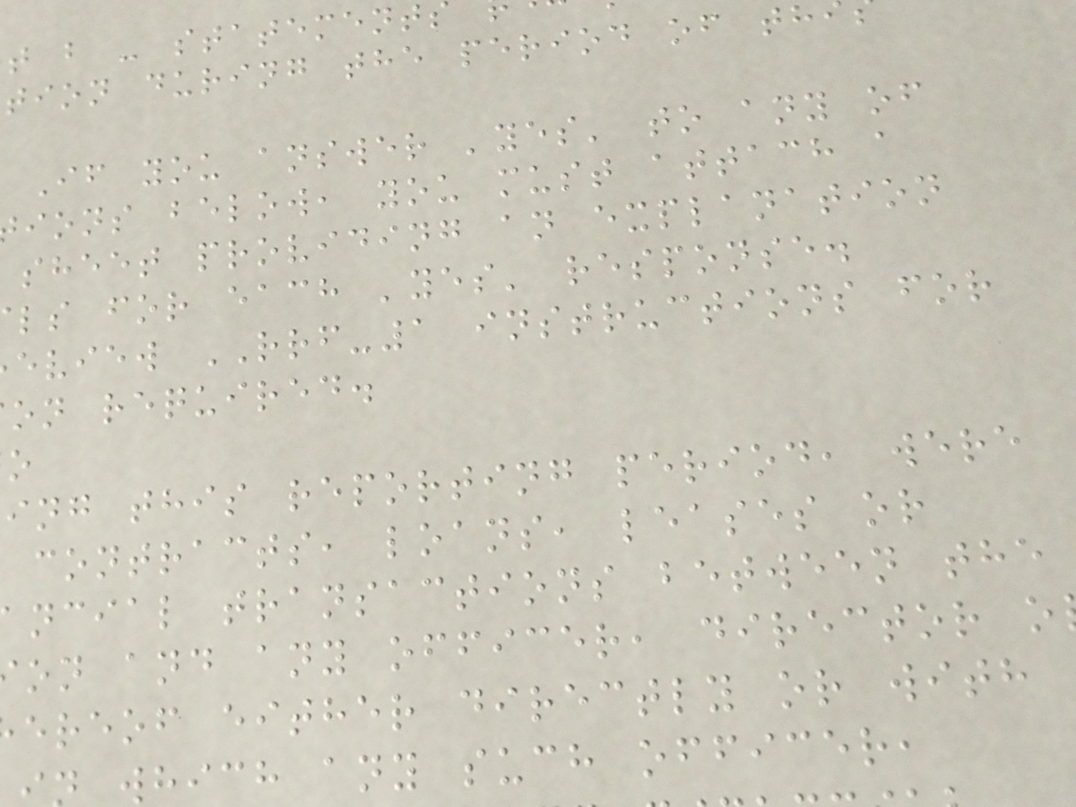tion during the period of
If you answer 'yes' to any of
ions below, you must attach a
sheet providing an explanation
ls for each 'yes' response.
eview RRF-1 instructions for
on required.
ing this reporting period, were
contracts, loans, leases or
ncial transactions between the
on and any officer, director o
ereof either directly or with
which any such officer,
